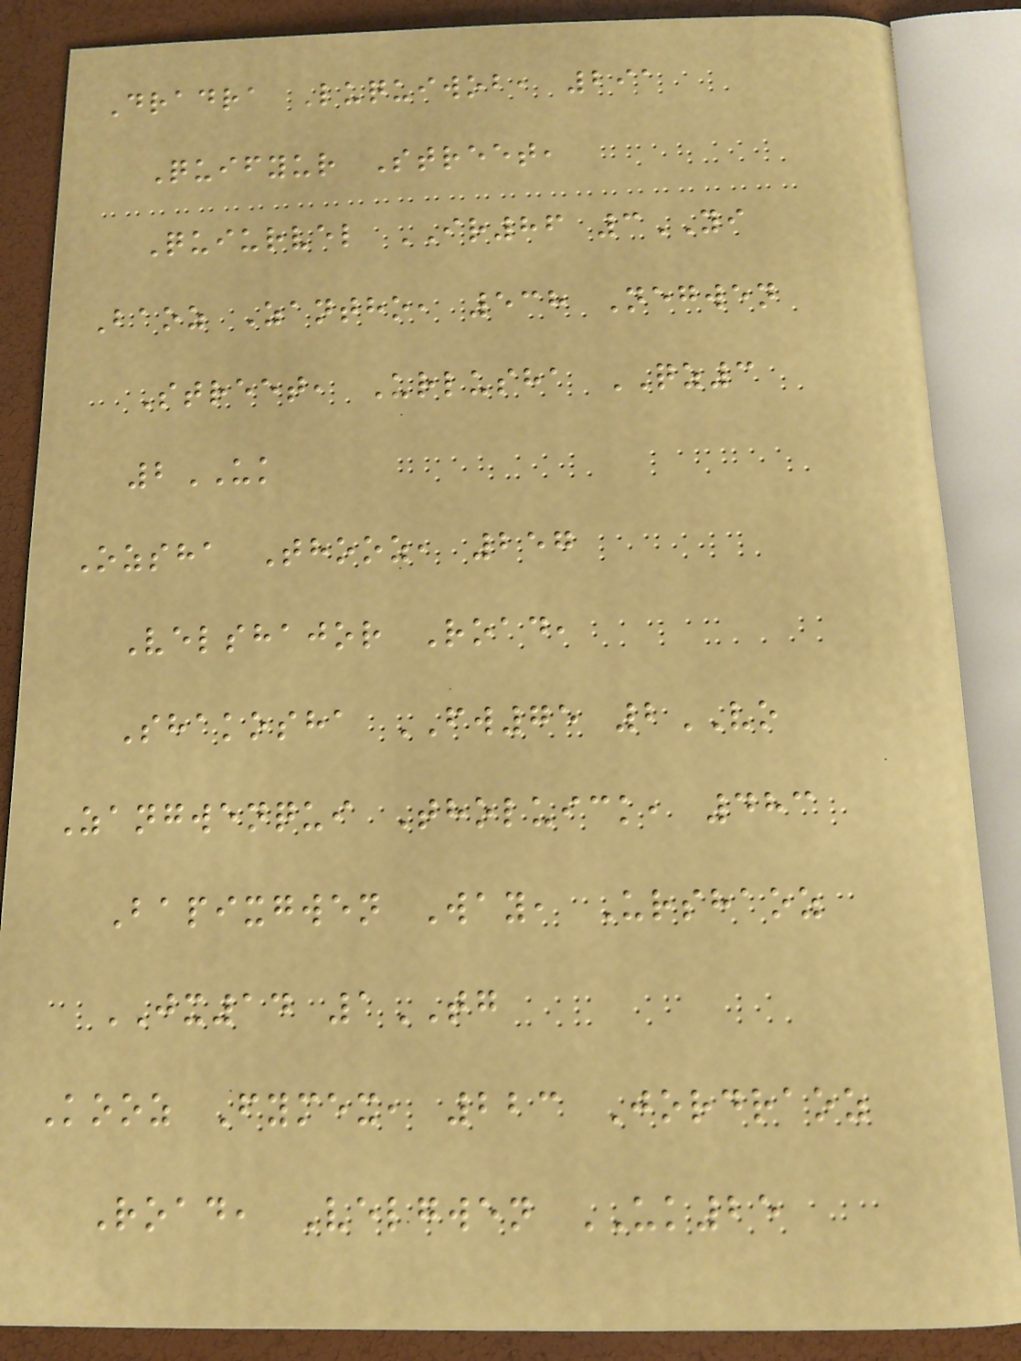Dradra Luquiwob, 291
Quifyur Street,
Quiurvel IR86 3YI
Baoz Zantho, 538 Negwen
Street, Urlusha QZ3
2UK
Ozsha Thooz, 257
Velshajor Road,
Shakosha FW75 2VO
Zangwenqui Tholuick, 483
Bapixgwen Way, Urshaoz
JX14 1TG
Kooz Fymex, 223 Jordraoz
Road, Velgwen UK25
